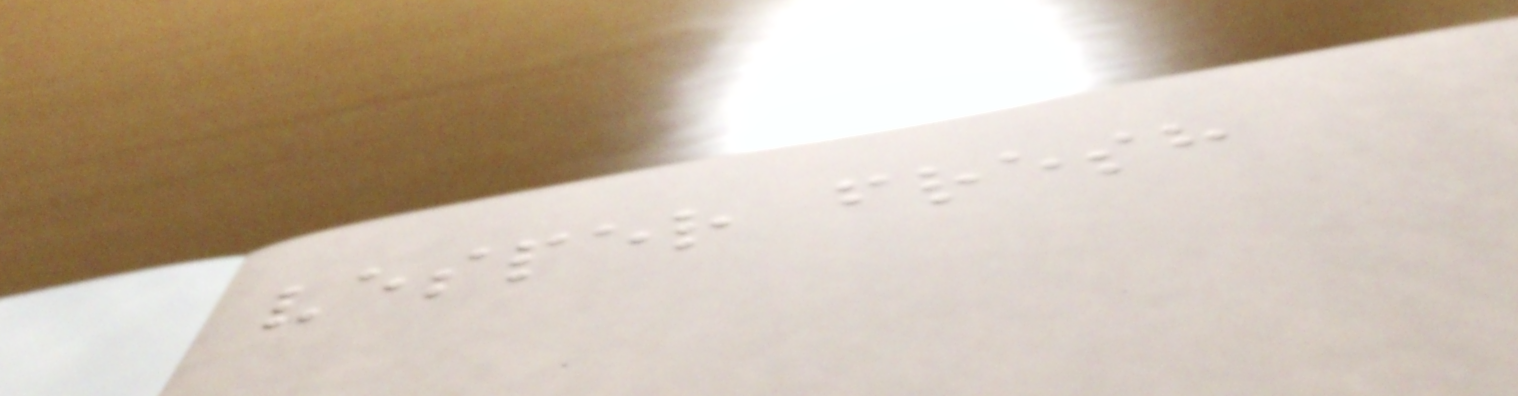vesper fresh
